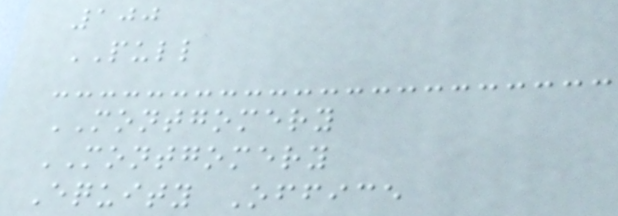100
PULL
MONTGOMERY
MONTGOMERY
Equity Office
